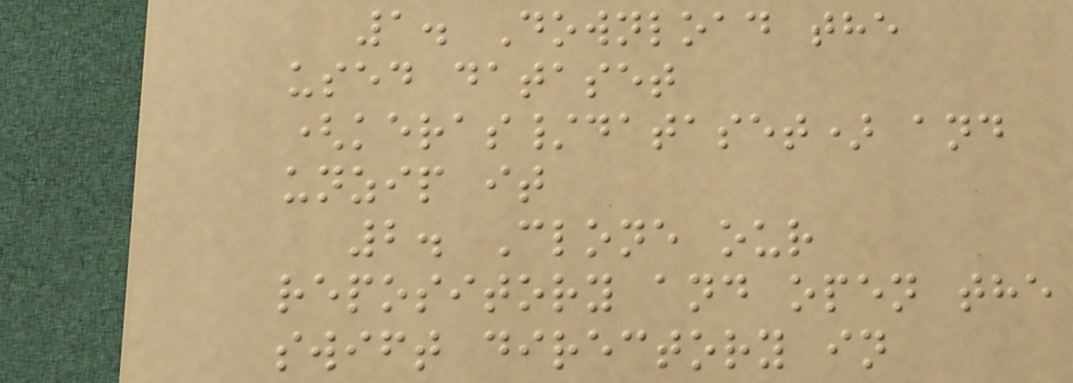1. Download the
used dataset
(keras/dataset) and
unzip it
2. Clone our
repository and open the
swift directory in
